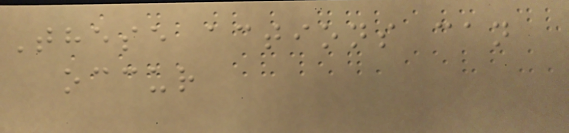These actions can
occur
